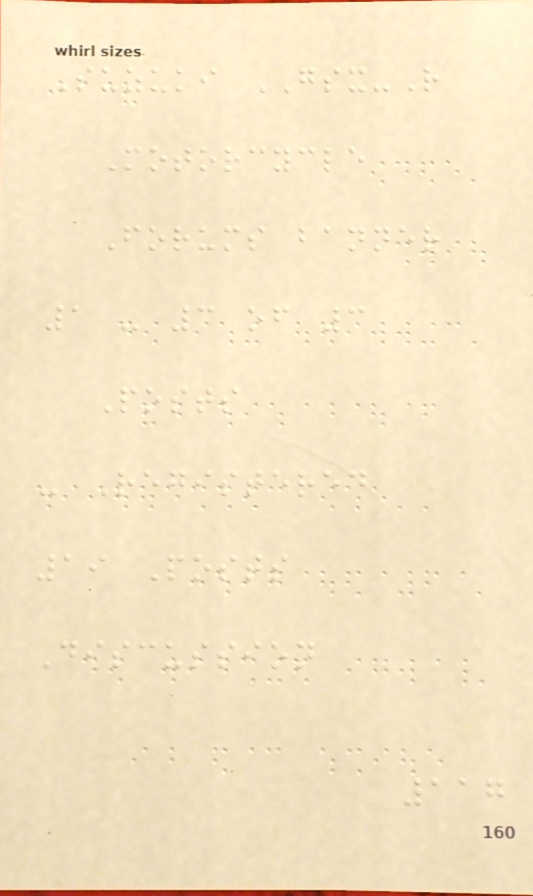Suzuki GSX-R
Motorcycle
Forums banner
1 - 3 of 3
Posts
- Registered
19 Posts
Discussion
117
